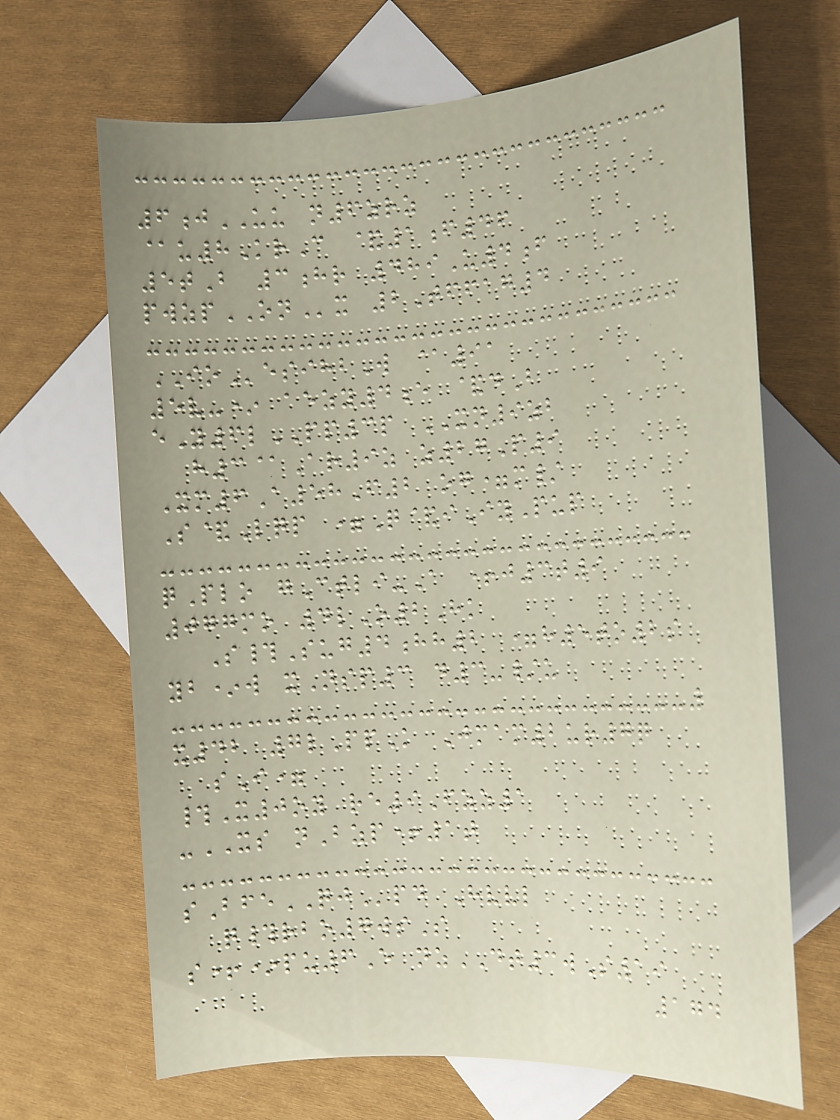6jUU n6zrz
@u8KrC &1f46
5tB 3hr 489U4f
pwzpONx 2Tffag4
IOesihbW @91
5v-* aezy4e &dB
eY6lPP3p XN9zb
h3@Ar9z z27P9
Xm6A58F2 og=m/
S&Lqp =Q&iIyPup
qPlo gCtli-A +j3t9
077mo 4lO2Hk
S#Sug4hh2 =h5to2s
yb*w xNsp3 d3-/u
x42 7lPpK Jmam2ur7q
sI=
#X0oy re9Fzz1
-XS nBzp+1t
sBfeQJpd Hvvl
q#rbo7wsS
s+*pu6E nzDT3wS19
174
